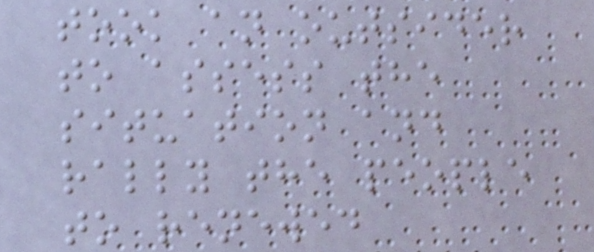took an outsider
to assess the
situation and
rally the people
to renewed
